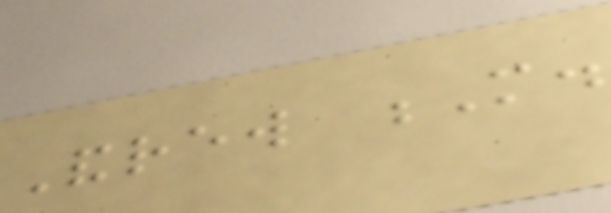Andrew M.
